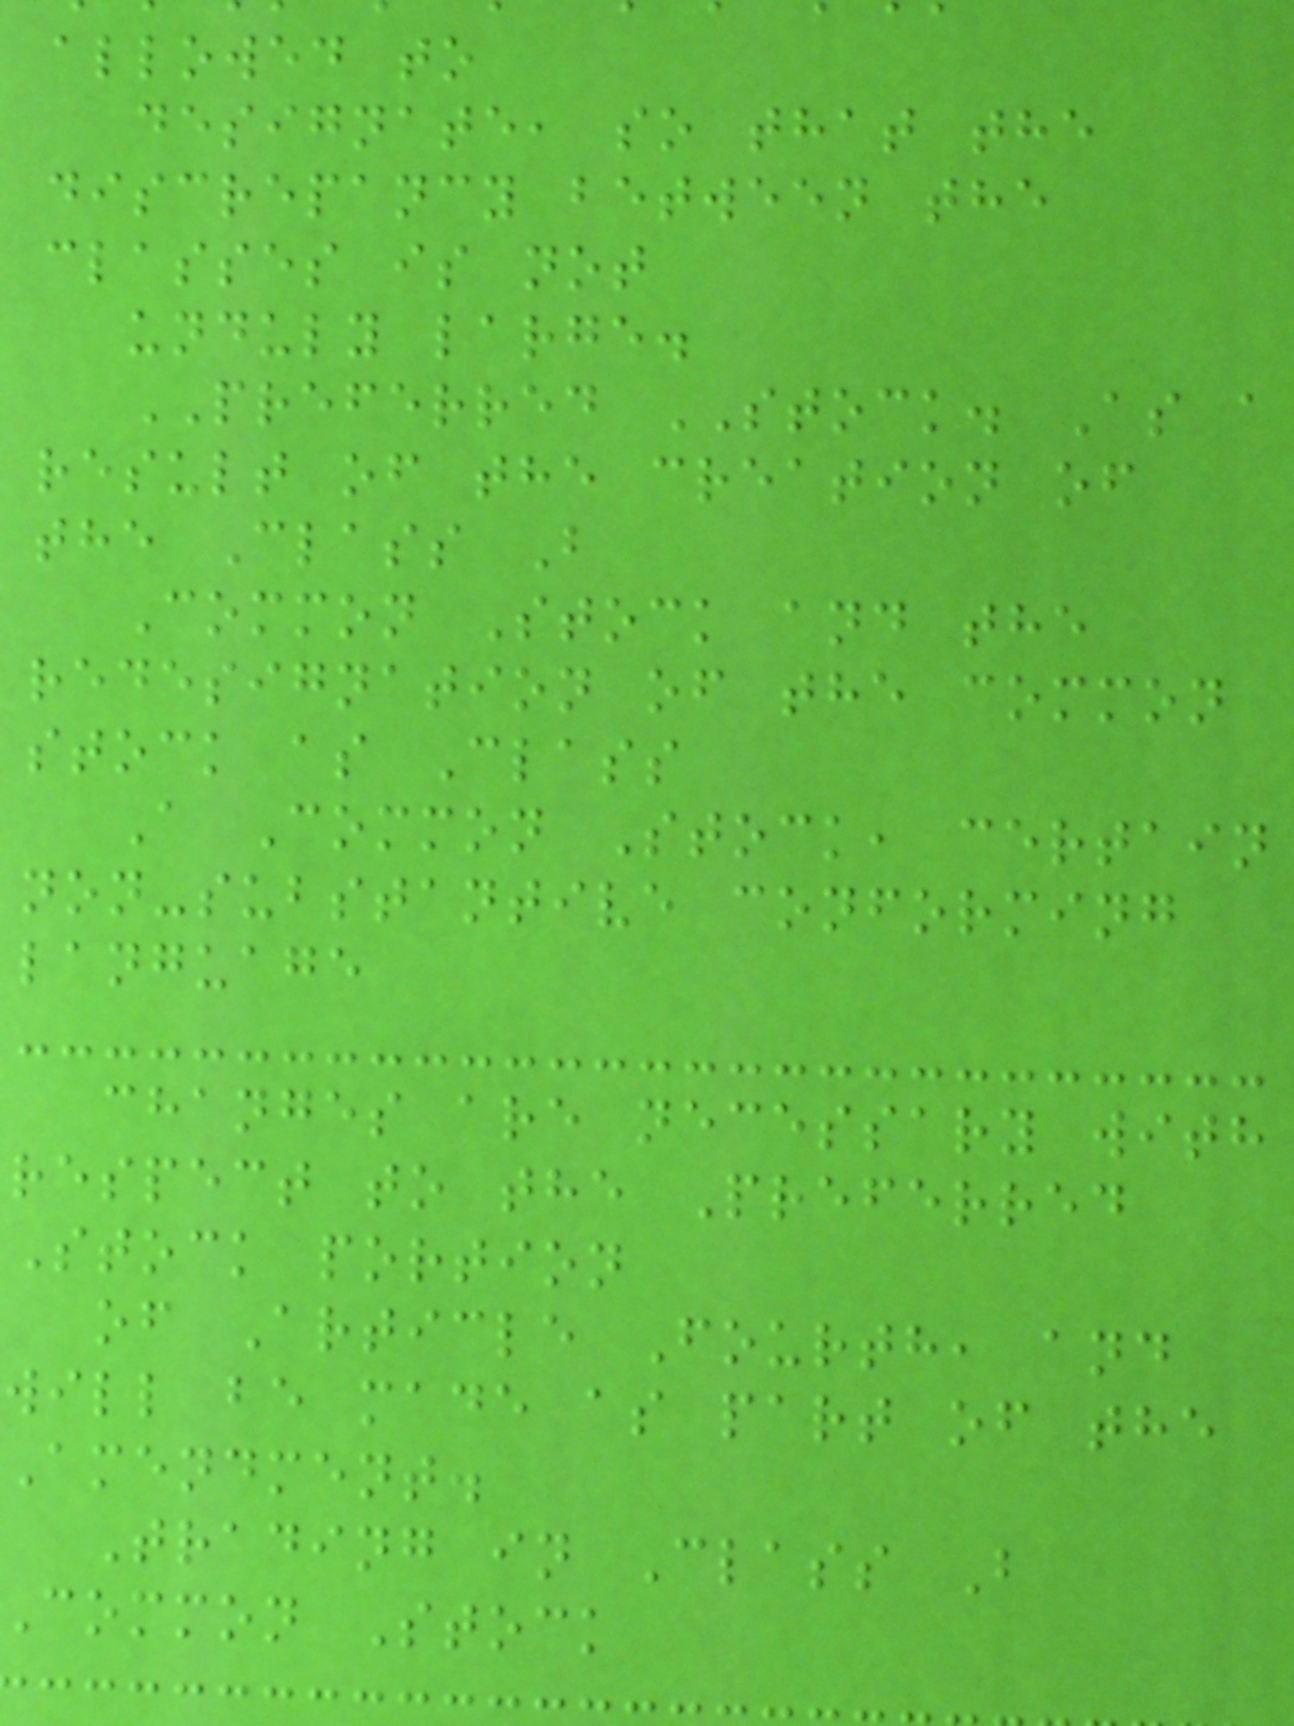allowed to
designate, so that the
discrepancy between the
classes is not
unduly large.
PREFERRED STOCK. As a
result of the creation of
the Class B
Common Stock and the
redesignation of the common
stock as Class
A Common Stock, certain
non-substantive conforming
language
changes are necessary with
respect to the Preferred
Stock portion
of Article Fourth, and
will be made as part of the
Amendment.
Trading in Class B
common Stock
